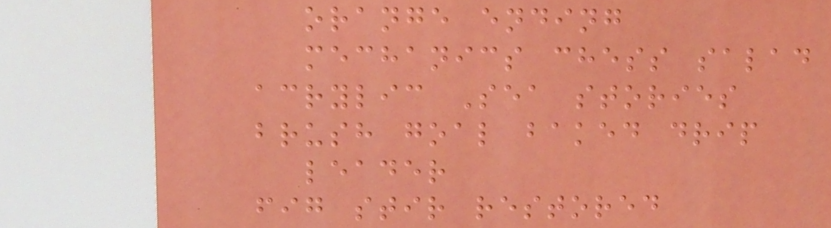orange ending
mechanics chess salad
acrylic Sea stories
brush goal baked drip
leader
fig stir restored
